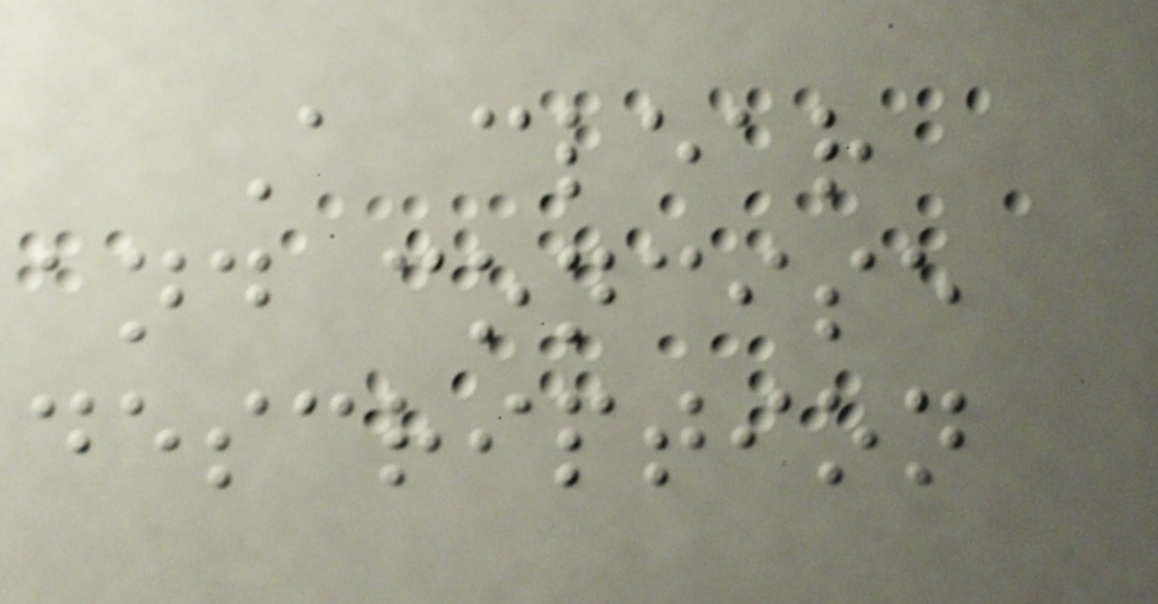A clear
and concise
description
